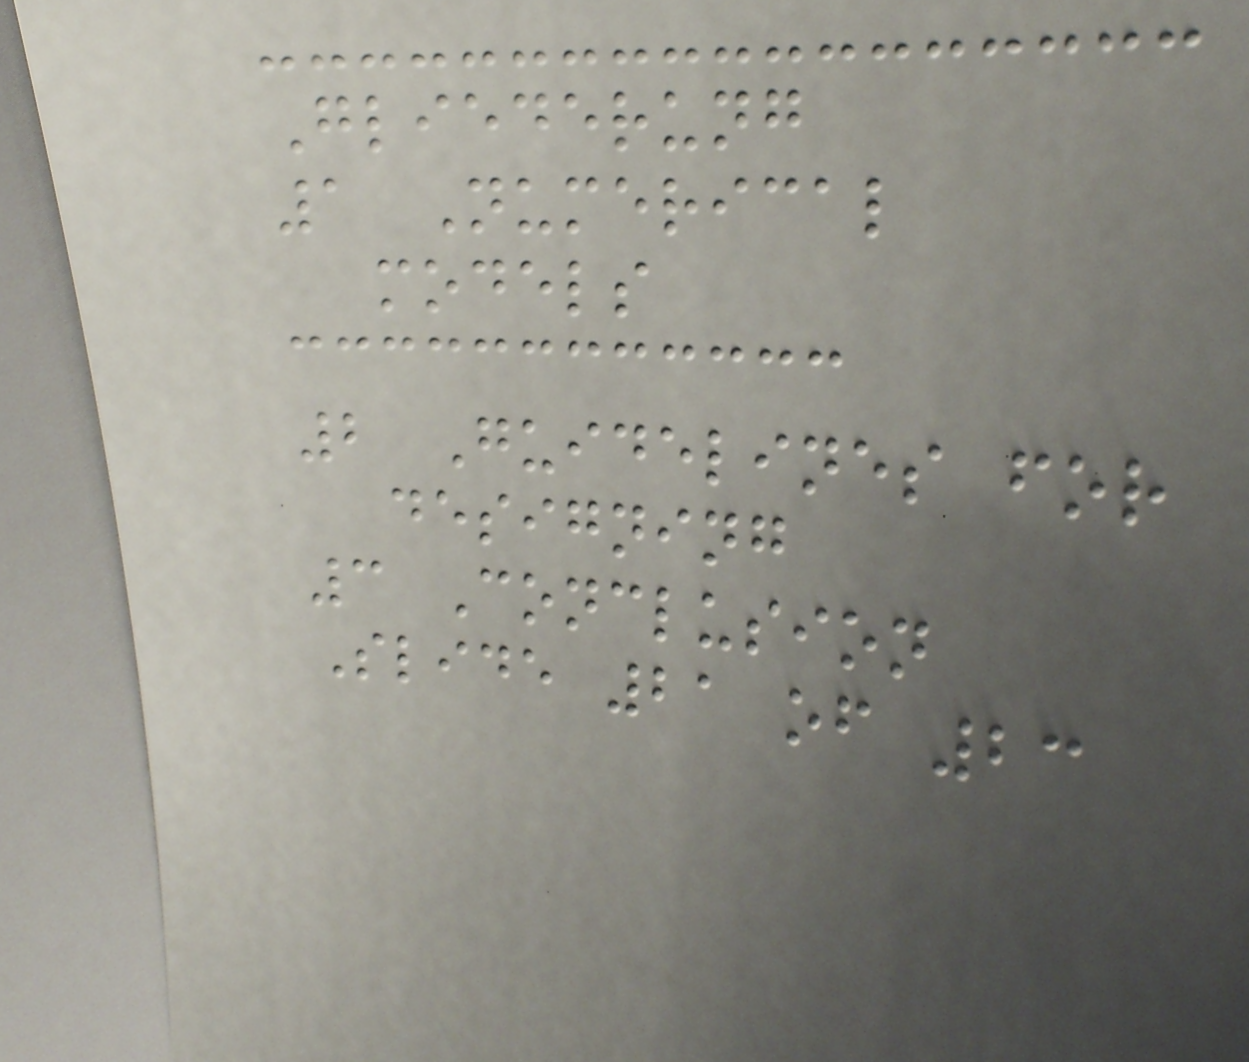Gliederung
1 Numerical
models
2 Guidelines for
designing
3 Conclusion
Slide 21 of 23
